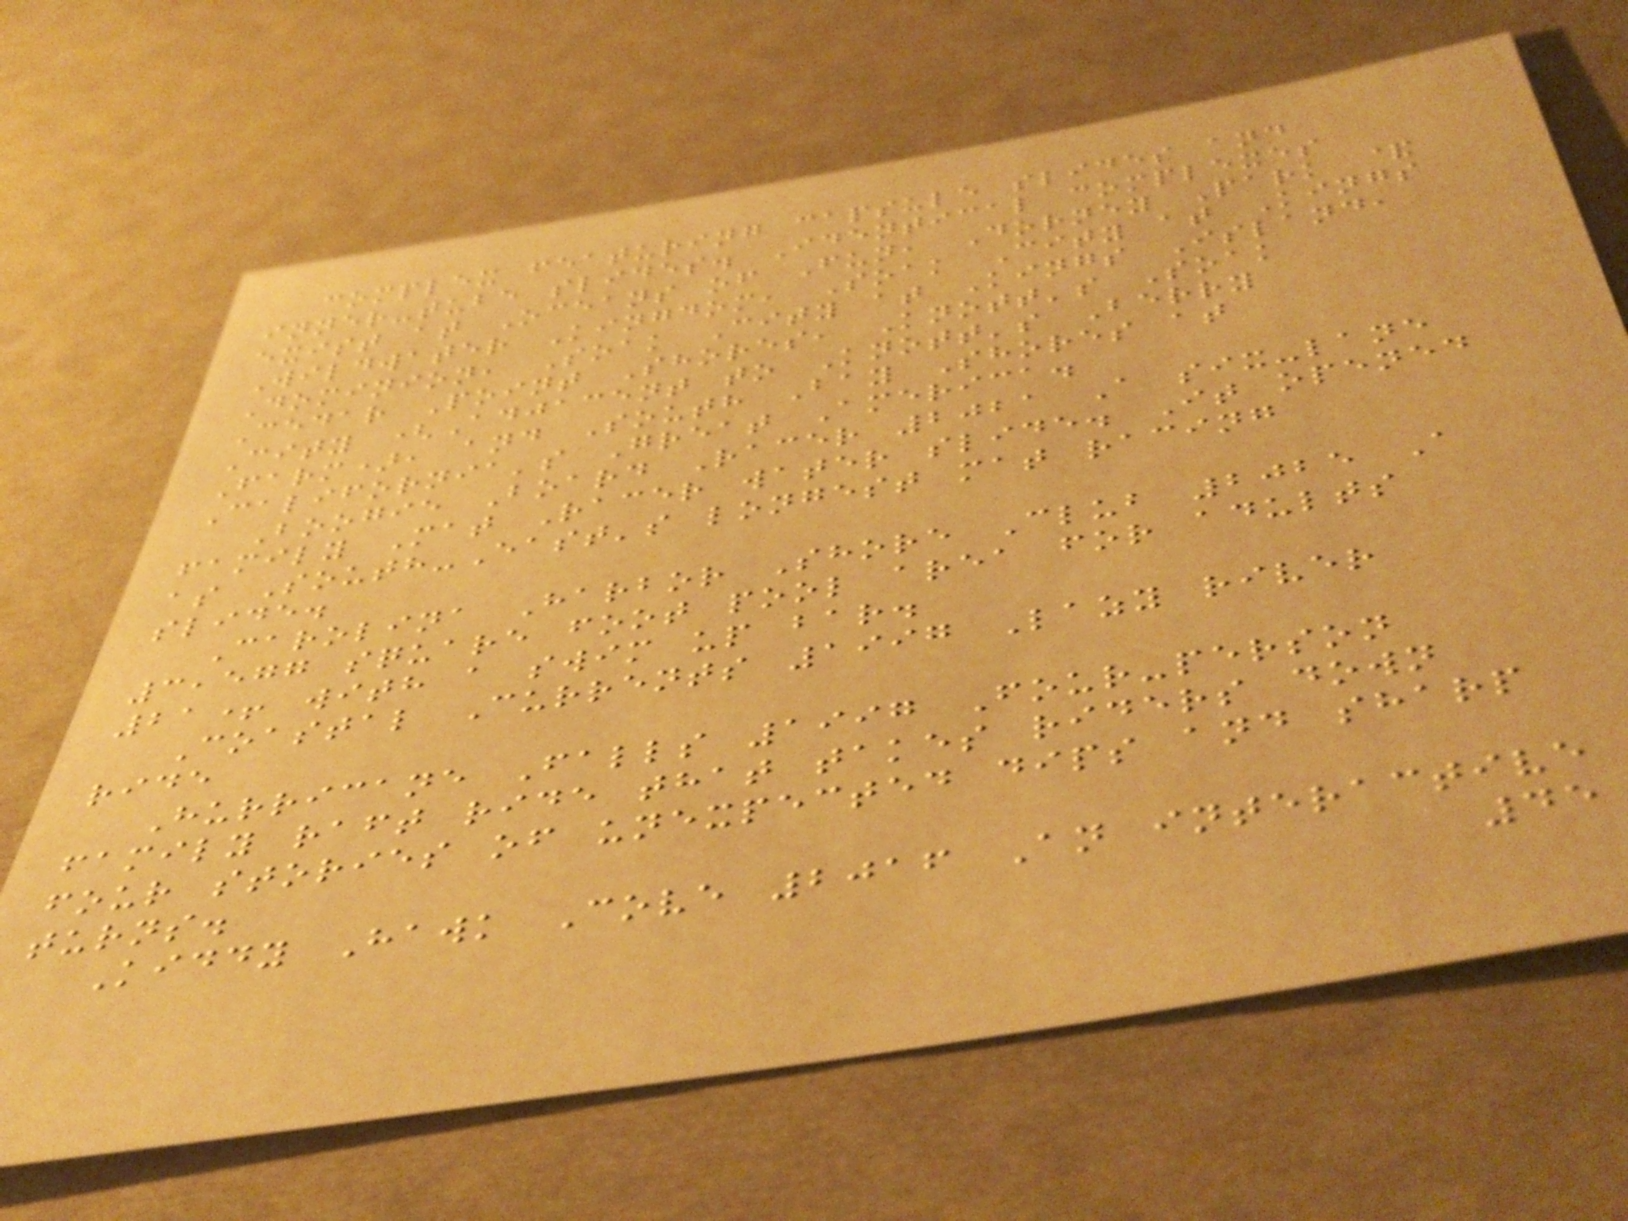complex featuring capsule slides and
inner-tube slides. Identical complexes
exist at Oceans of Fun, Dorney Park &
Wildwater Kingdom, Soak City at Kings
Dominion, Soak City at Kings Island,
Cedar Point Shores, Knott's Soak
City (Adjacent to Knott's Berry
Farm), and South Bay Shores at
California's Great America.
Boogie Board Racer 2021 A six-lane
family Mat Racer water slide. It opened
as South-East's longest mat racing
slide.
Carolina Harbor Shore Club 2025 A
3,577 square foot pool area for adults
21+ with a swim up bar.
Coastal Currents 1997 Lazy river
ride
Hurricane Falls 1997 Four-person
family raft ride that takes riders down
four stories of unexpected dips and sharp
turns.
Kiddy Hawk Cove 2016 An interactive
45
